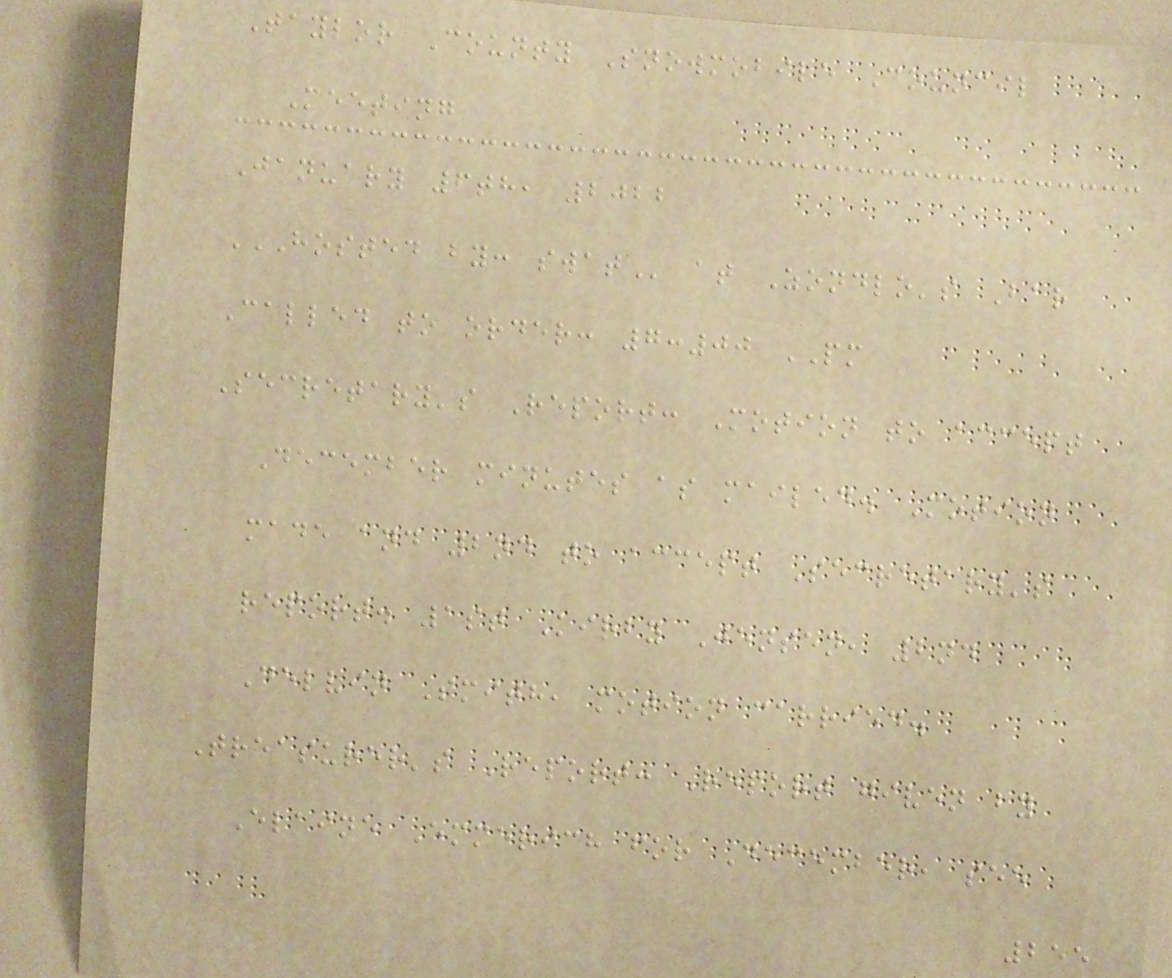Taylor County Snowmobile Council
Meeting
January 6th, 2022
HOSTED BY: SWAT at Zondlo's Bar
Called to order: 7:00 PM
Secretary's Report: Motion to accept
December minutes as mailed. Motion
made and 2nd to accept Secretary's
report. 1st Kirby Jensen, 2nd
Delvin Smith, motion carried.
Treasurer's Report: Report given by
Elaine Emmerich for December, see
255
